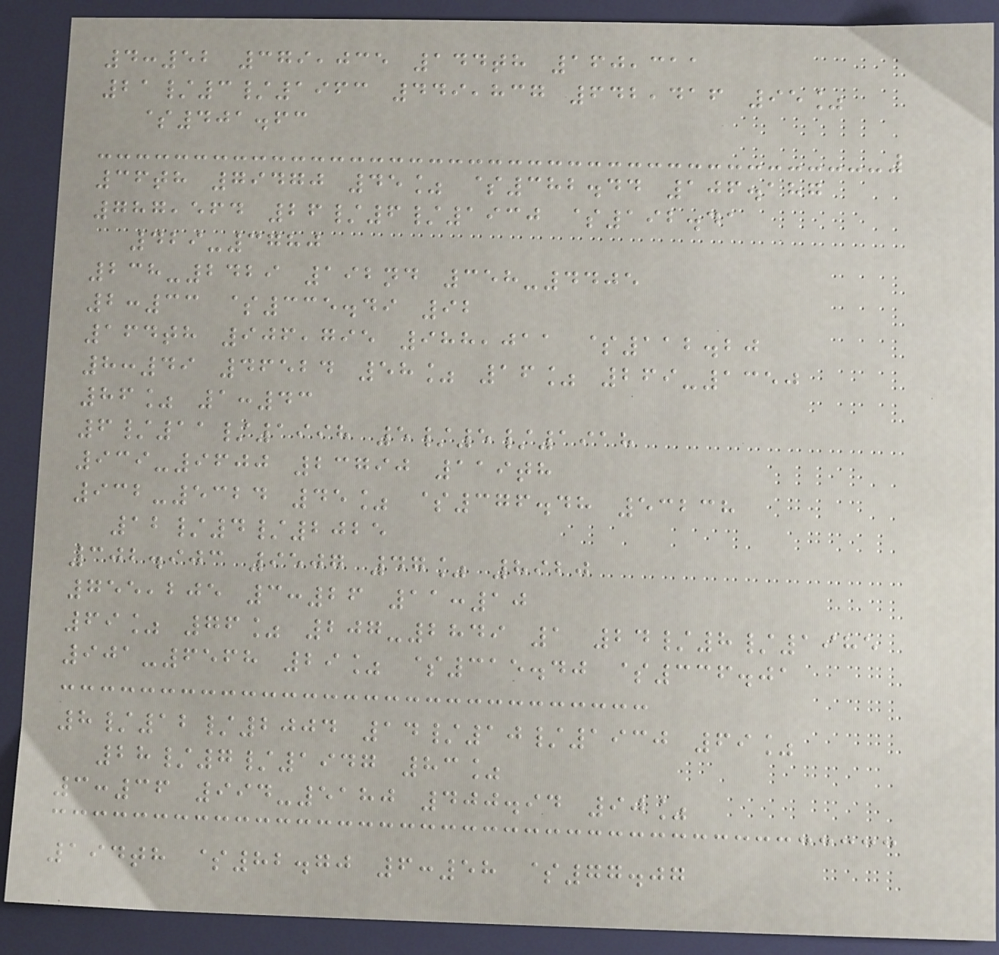4:52 379,035 144th 160,311
21/3/1963 449,837 642,416 95%
$401.63
36th 79470 45% $382.44 106.187
787,564 26/6/1930 $192.41
429-3780
238-2429 192nd 358-4405
2:33 $335.49 92
164th 906,795 988,011 $112.20
8:49 46524 58% 16% 269-1350
86% 1:43
6/11/1998 5/5/1918
939-9600 23790 119th
932-5324 45% $376.48 53238
12/4/2025
302.903 9507 47% 8920
755,205 3:26 11:10
69% 76% 207-2849 1 24/8/1985
901-6568 29% $315.40 $336.01
8/12/2004 14/10/1930 69%
28/7/1947 83%
3:36 994-5180 400.94 90%
194th $82.70 6:58 $77.07
